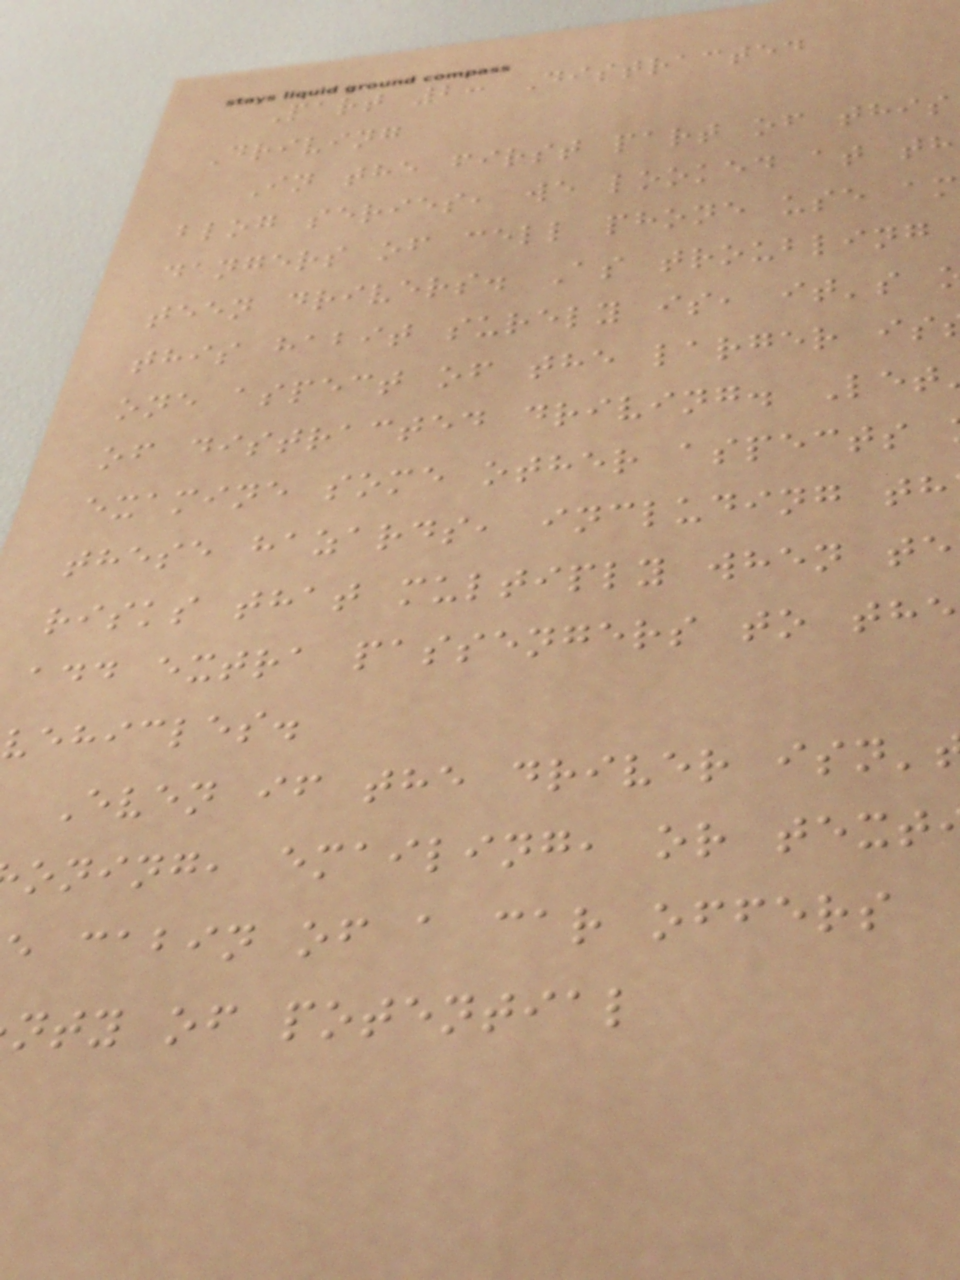Part 2: Distracted
Driving
In the first part of this
blog series, we looked at th
dangers of cell phone use am
teen drivers. As troubling
this habit surely is, it's
one aspect of the larger is
of distracted driving. Let
examine some other aspects
these hazards, including th
risks that multiply when te
add extra passengers to the
vehicles.
Even if the driver isn'
oning, emailing, or text
e cabin of a car offers
nty of potential
